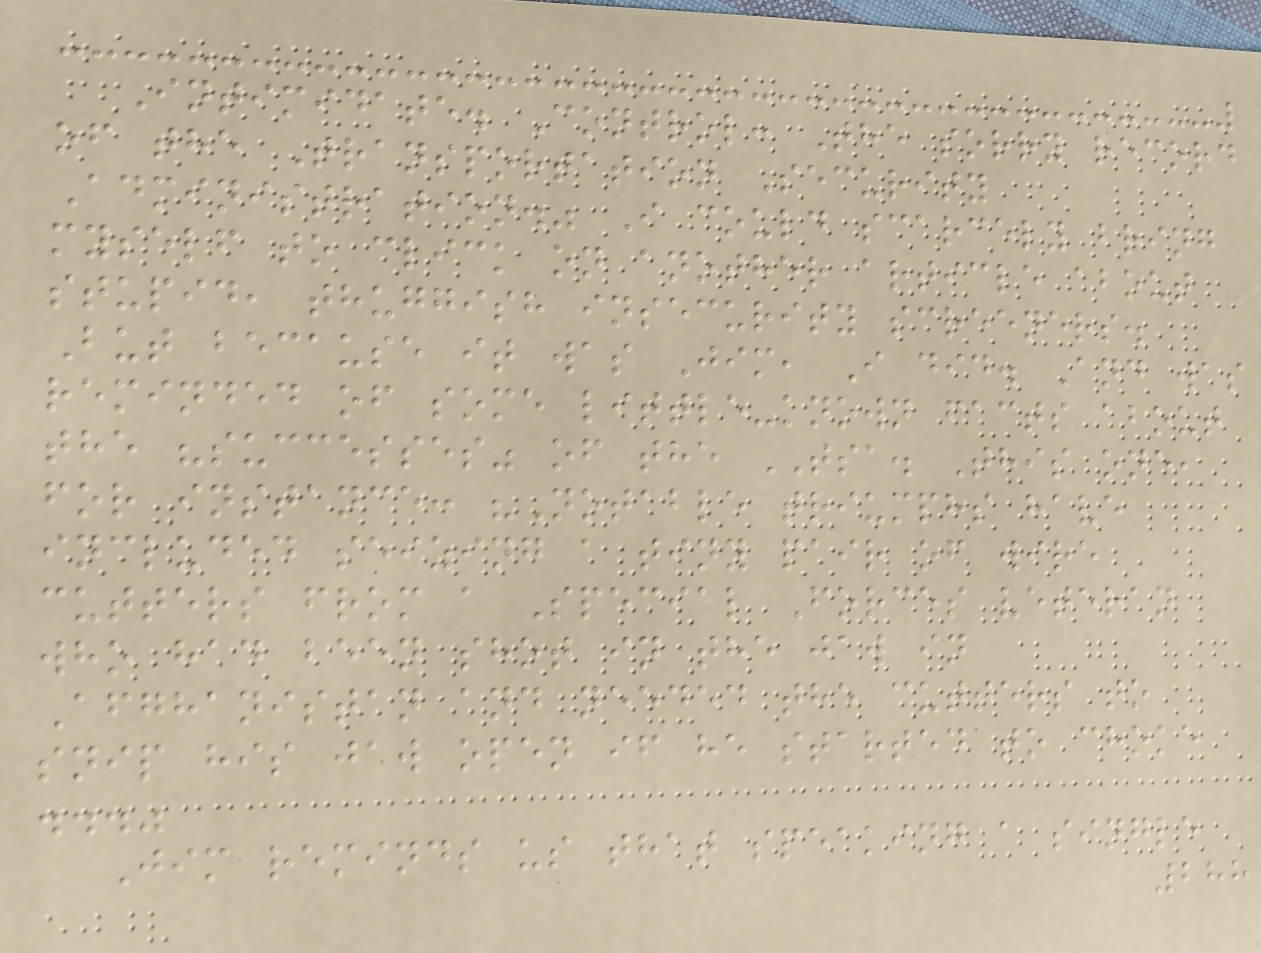Intimidate. Control: The sorry record
of the Transportation Security
Administration." I could scarcely bring
myself to click on another article about
stupid, thuggish insecurity screeners.
But because it was Jim, I did. And was
reminded of some little-known facts about
the "successes" of the TSA. This one,
for instance: "Notable triumphs have
included seizing a tiny pair of wire
cutters from a Special Forces veteran
who had been shot in the jaw in
Afghanistan and needed the cutters to
snip his jaw open if he started to choke
..."
Jim reminds us that speaking a single
288
